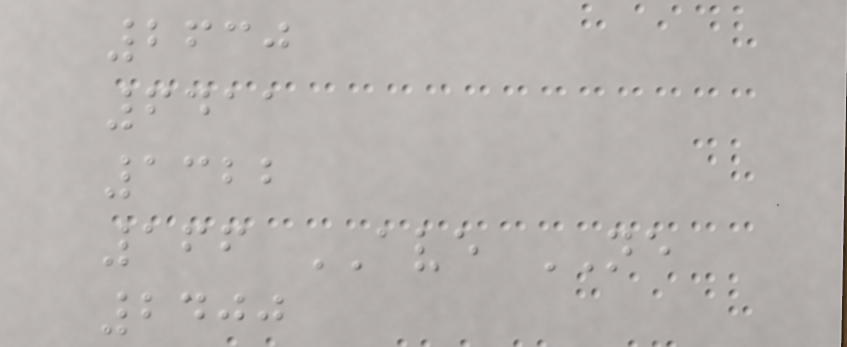2630
6411
1322
166 AVE NE
2400
